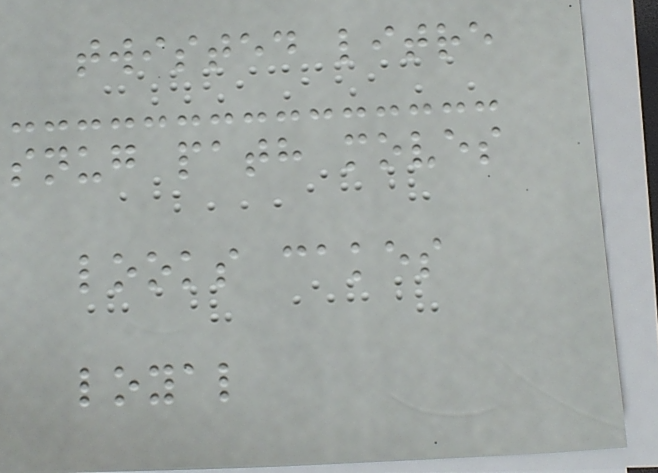twisted litre
snug path moves
looks cakes
loyal
